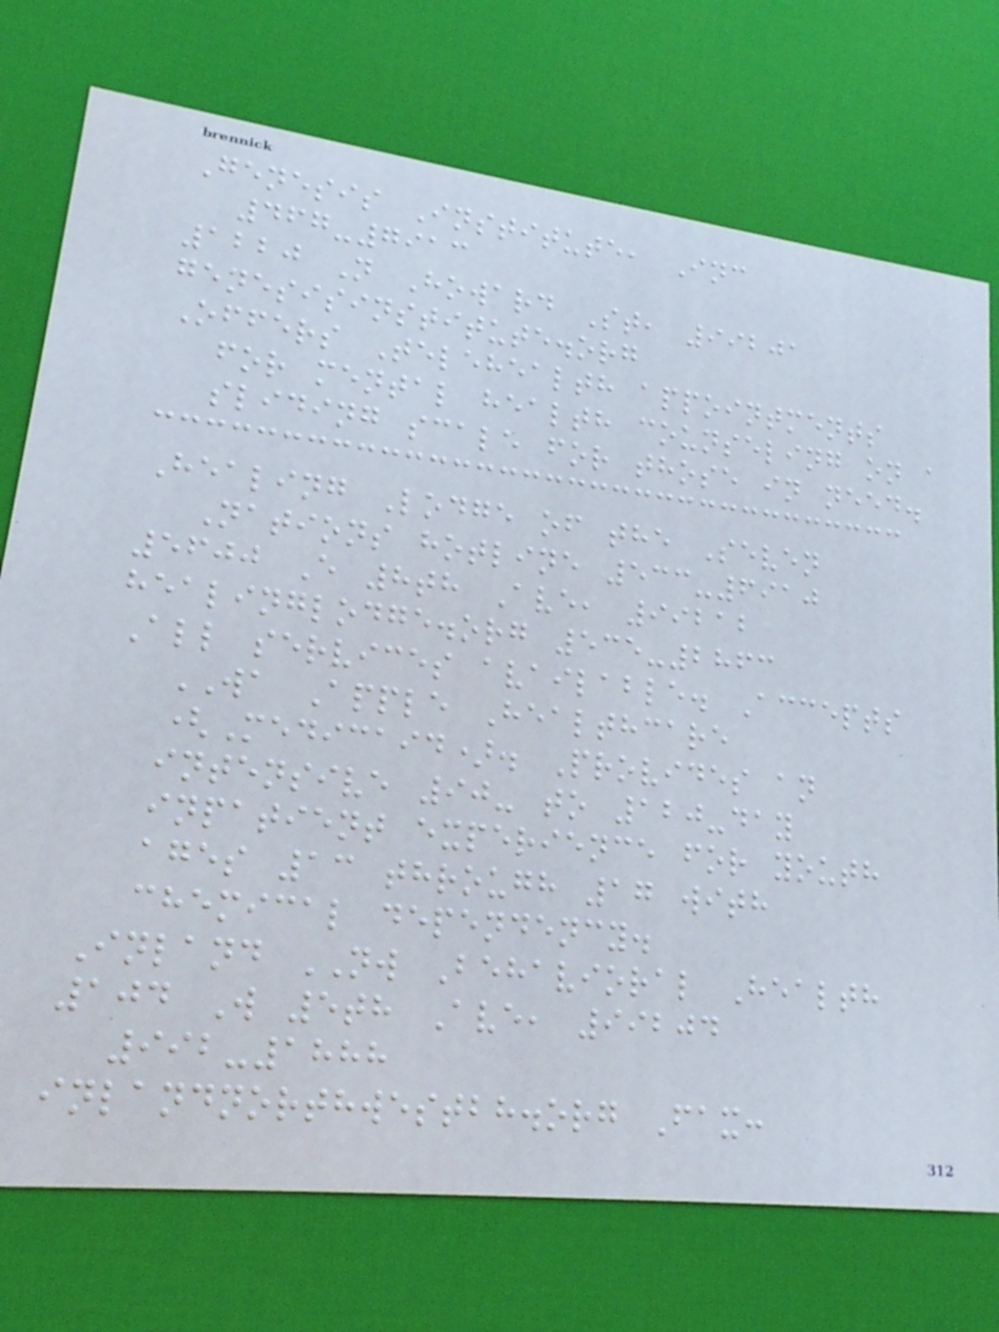Genesis Institute, Inc
467-7913
1220 N Howard St, 99201
genesisinstitute.org
Offers Telehealth appointments
for mental health counseling on a
sliding scale for those in need.
Healing Lodge of the Seven
Nations hotline 533-6910
5600 E 8th Ave, 99212
healinglodge.org 535-2863
All services available. Accepts
WA Apple Healthcare
(Medicaid). Provides an
intensive 90- to 120-day
inpatient experience for youth
ages 13 through 17 with
chemical dependency.
Inland NW Behavioral Health
104 W 5th Ave, 99204
992-1888
inlandnorthwestbh.org Fax:
